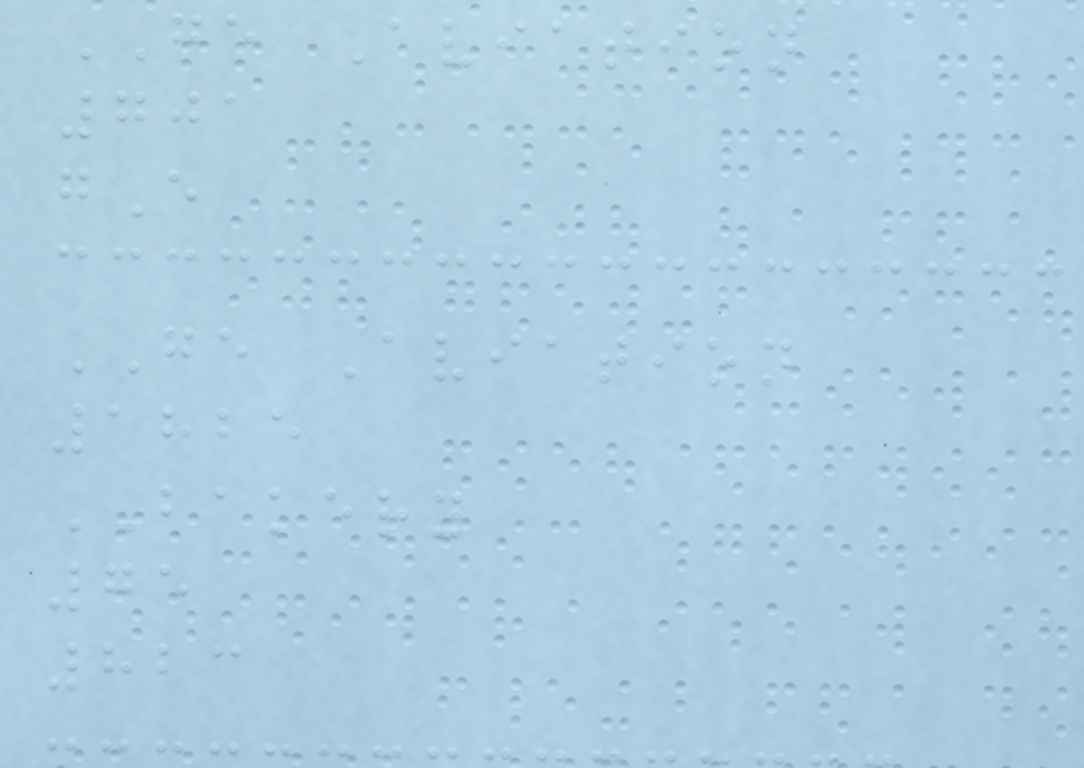GE Aviation
701
gE
GE Aviation
1825
BAKERY
75
823
